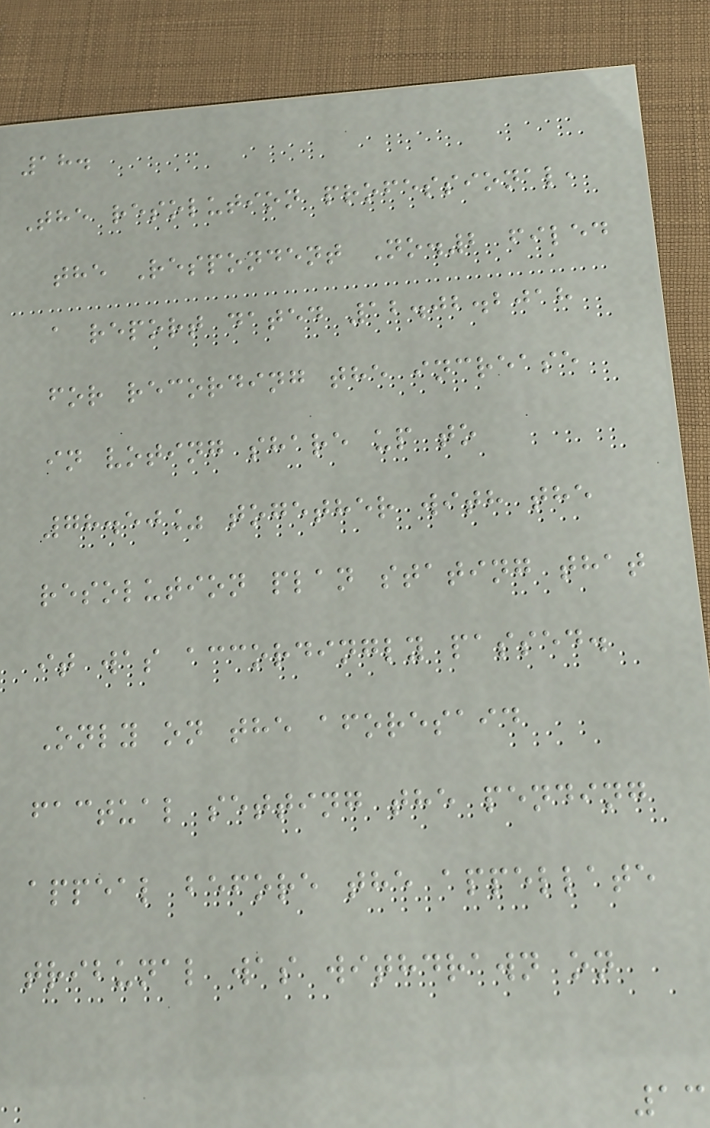18.
The resolution professional,
the Respondent No.2 filed
a report dated 12.02.2018
for recording the increase
in voting share up to
78.50% together with the
resolution plan stating that
it was accordingly passed.
Only on the aforesaid
factual setting the pending
appeal before the appellate
tribunal was withdrawn on
13
